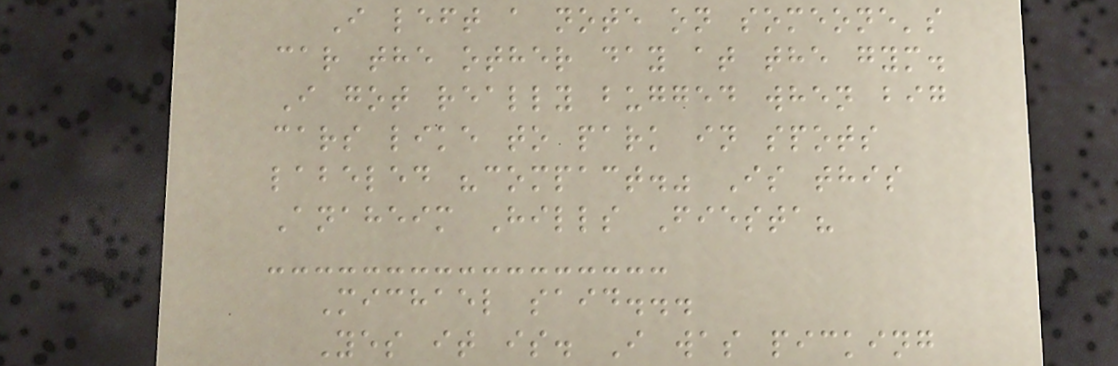I left a note on someone's
car the other day at the gym.
I got really bugged when big
cars like to park in spots
labeled "compact." Is this
Anaheim Hills Fiesta?
Michael said...
Yes it is. I was picking
